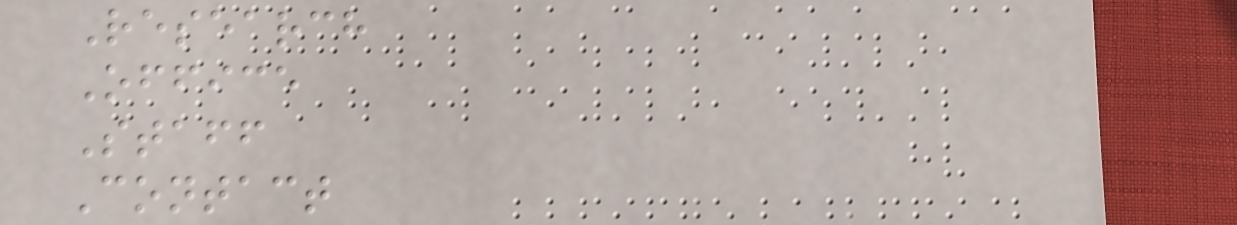Research
Office
Staff
Contact
